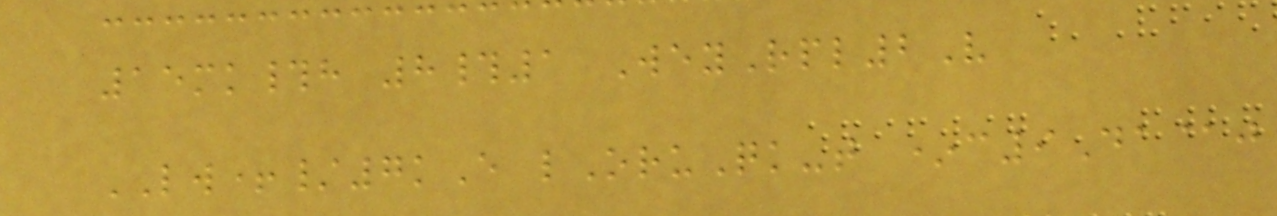15mk#h 8#1 WeyRpl2V
LW+/7kE lOruQk-t *c9Da@j
